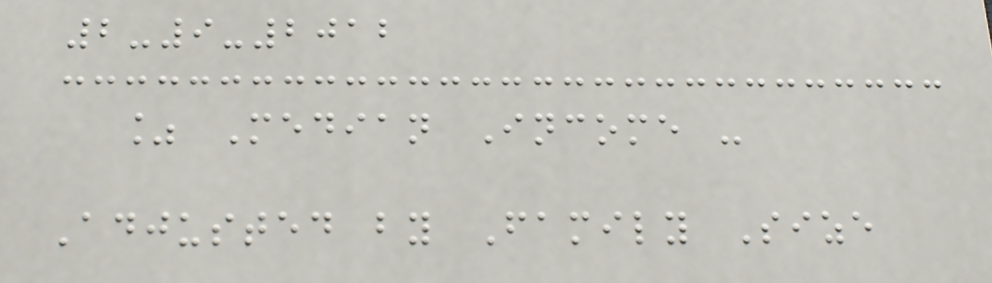2-9-2012
% Median Income -
Adjusted by Family Size
